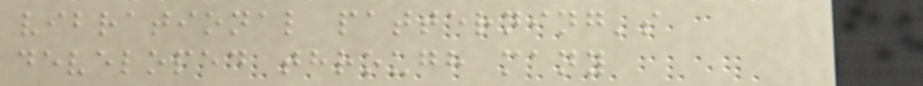vibrational patterning's
developed through many
